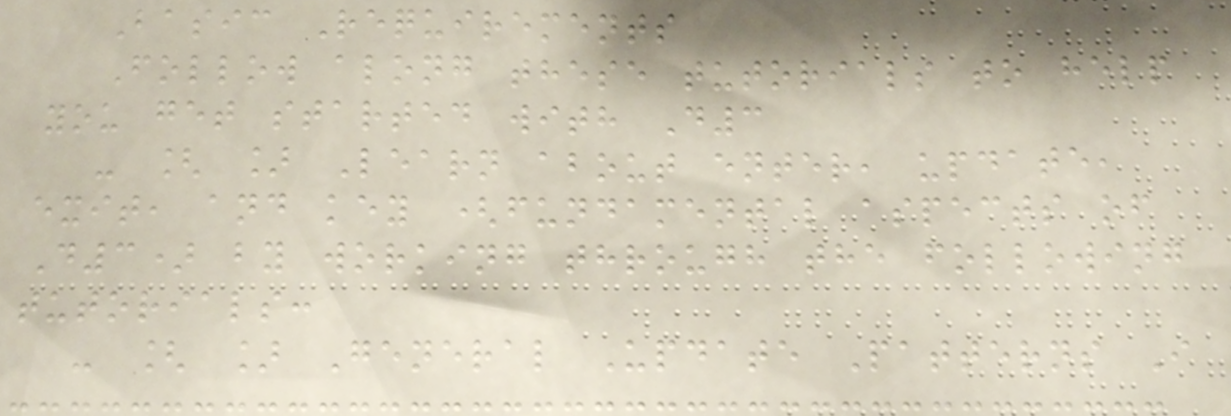Basic Requirements
Follow along these tutorials to help
you get started with D3
- [ ] Learn about enter, update,
exit, and key (fundamental aspects of
D3) by working through the following
tutorials:
- [ ] General Update Patterns I
